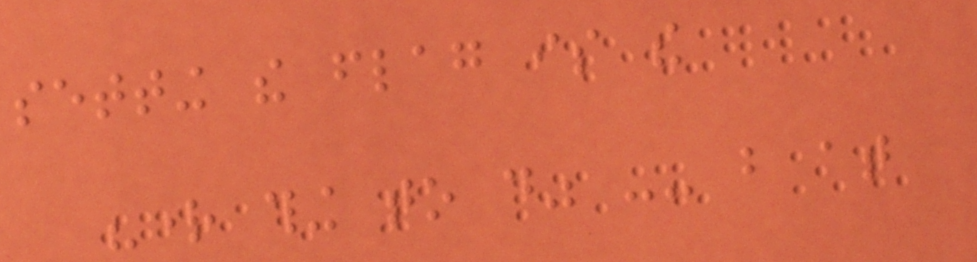setting the flag is the
"right thing to do" -- but at
